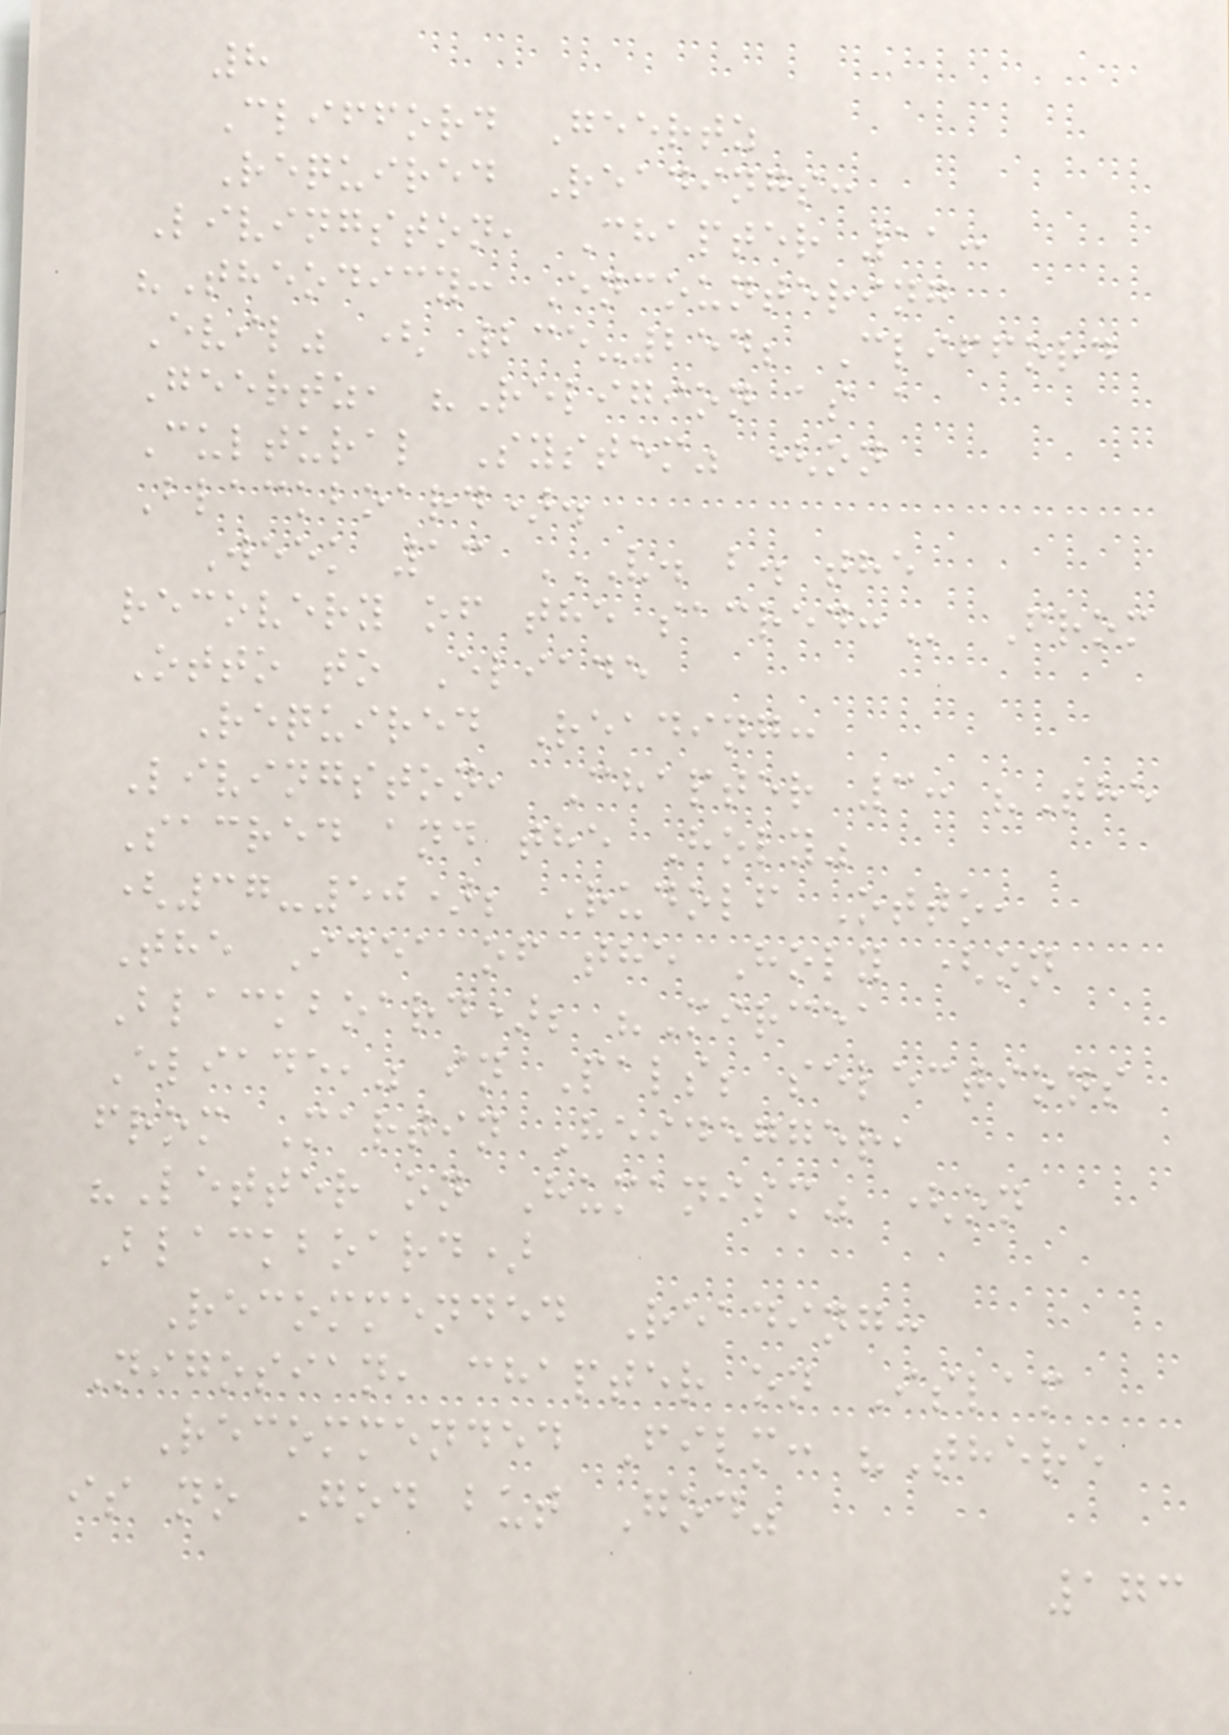8
Clifford Geertz
Required Readings:
Livingston, Chapter 11:
"Theodicy: Encountering
Evil" ( 235-254; Clifford
Geertz, "Religion as a
Cultural System" (on
Blackboard).
Week 13 V. B. THE
RECOVERY OF THE SACRED: From
Otto to Eliade
Required Reading:
Livingston, Chapter 3: "The
Sacred and the Holy"
(37-50); Rudolf Otto,
The Idea of the Holy (on
Blackboard); "Mircea
Eliade," in Pals; selections
from Martin Heidegger,
"Letter on Humanism" (on
Blackboard)
Recommended Reading:
Nigosian, chapter on Islam
Recommended Film: "There
is no God but God"
173
